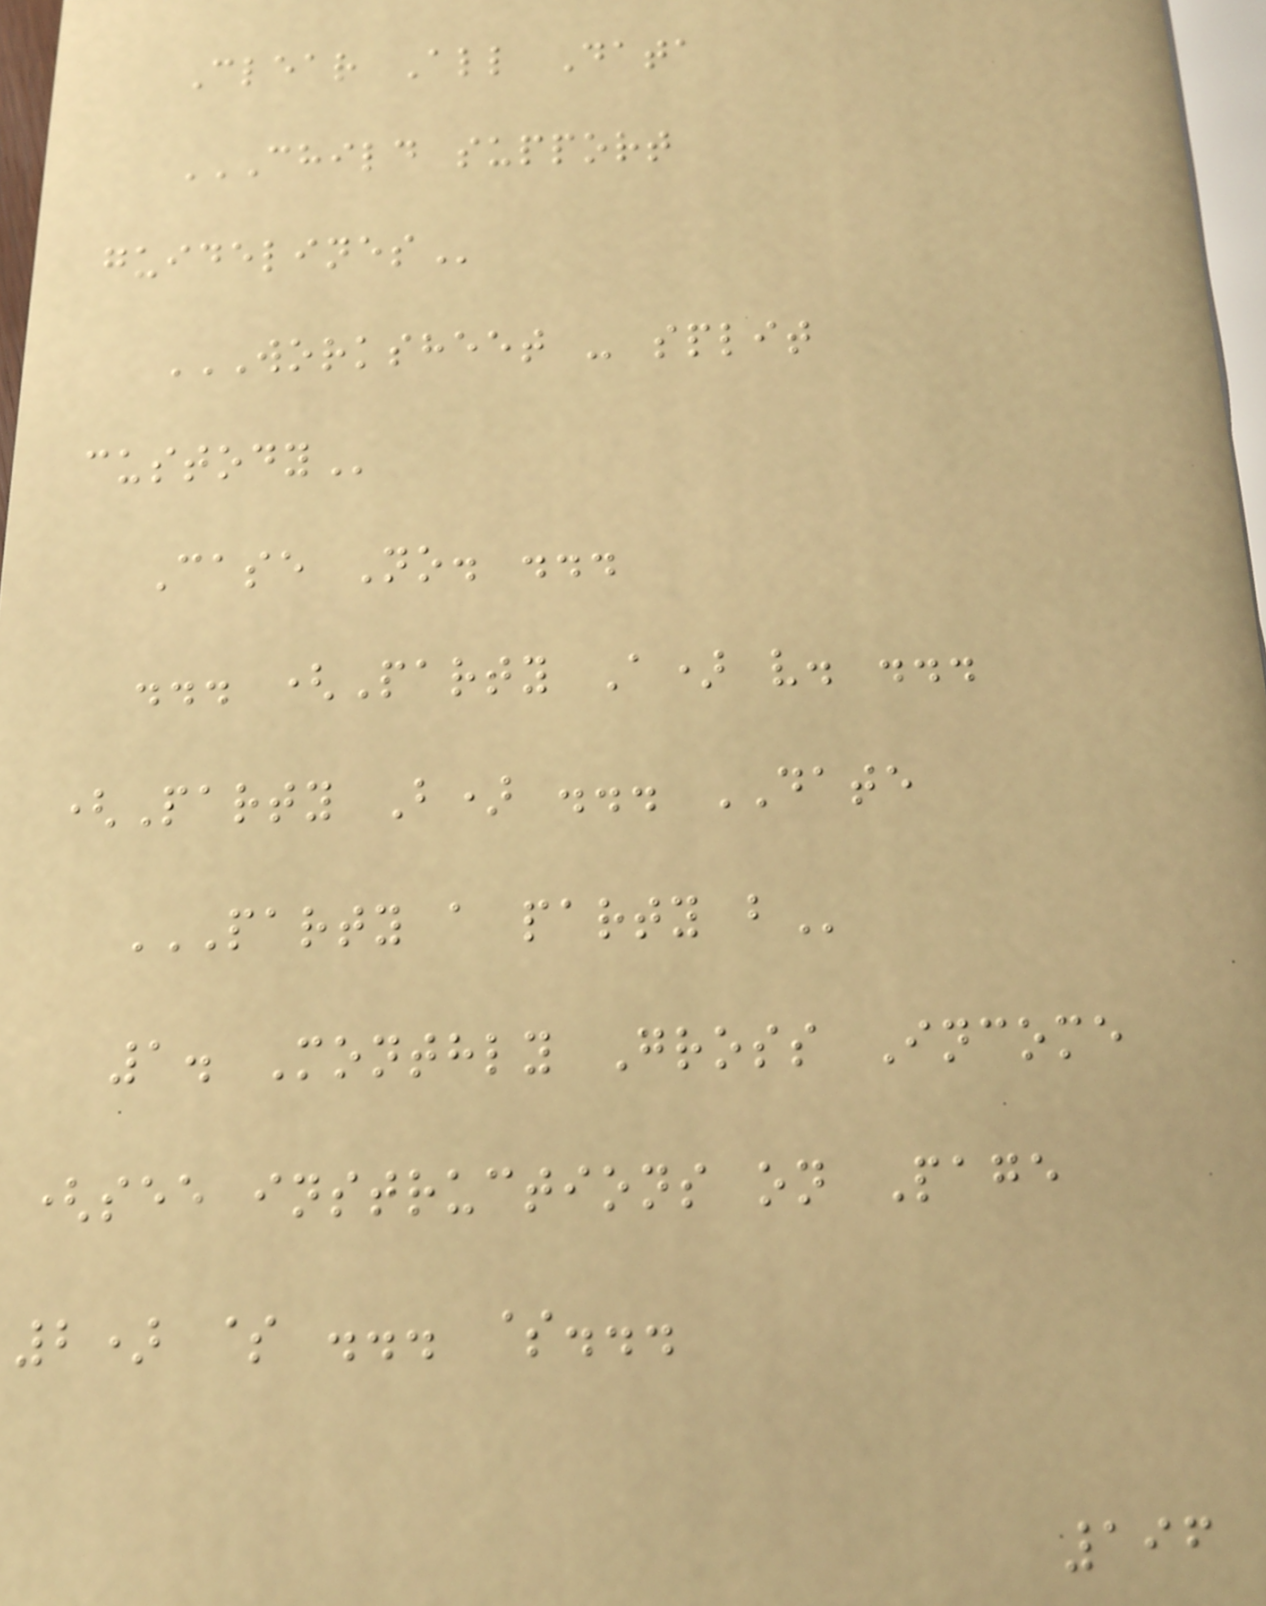Clear All Data
CHILD SUPPORT
GUIDELINES
WORKSHEET - SPLIT
CUSTODY
Case No. ...
... (Party A) v. ...
(Party B) ... DATE
PARTY A PARTY B
1. Monthly Gross Income
(see instructions on Page
2) $ ... $...
196
